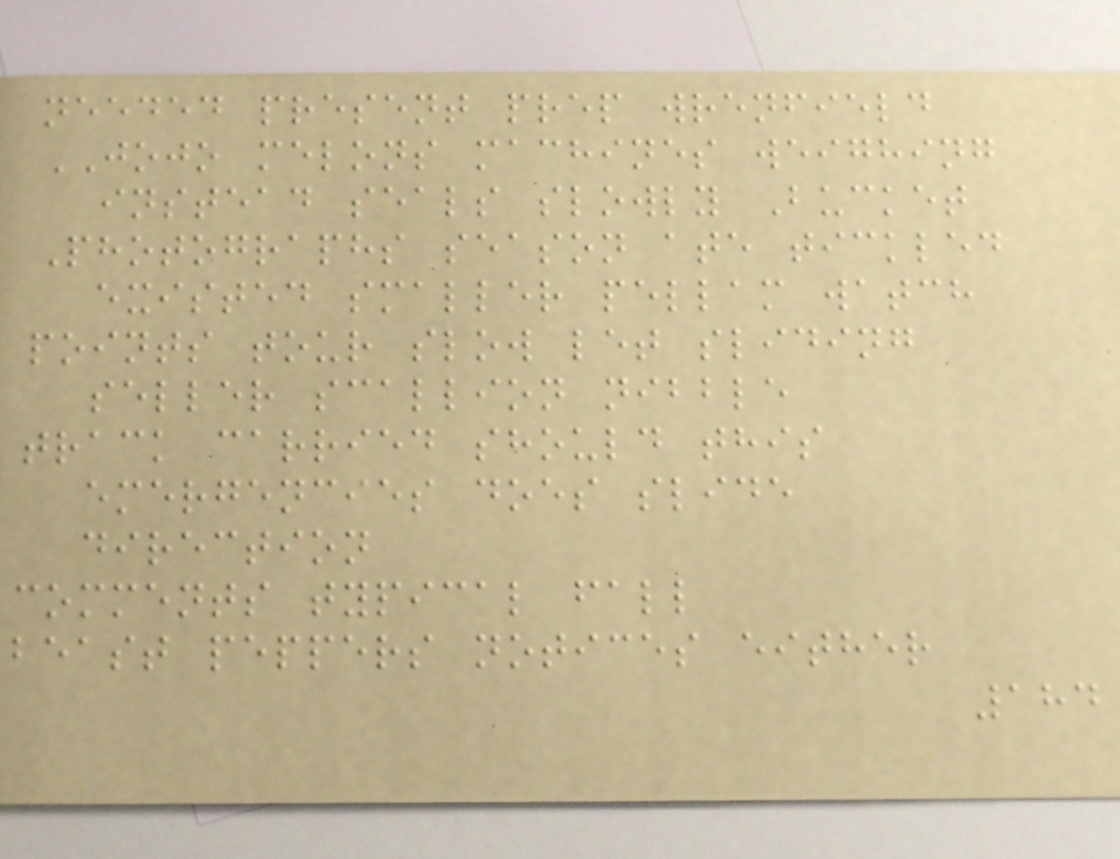needed present prep wrenfield
JOJO melons machines weighing
instead seals slowly Bucket
Photographs season ate tickled
existed smaller pellam watch
points tour slow let sliding
seller scallion nibble
track carried should this
emergencies does slide
direction
comments typical fall
beast peppers notices either
184
